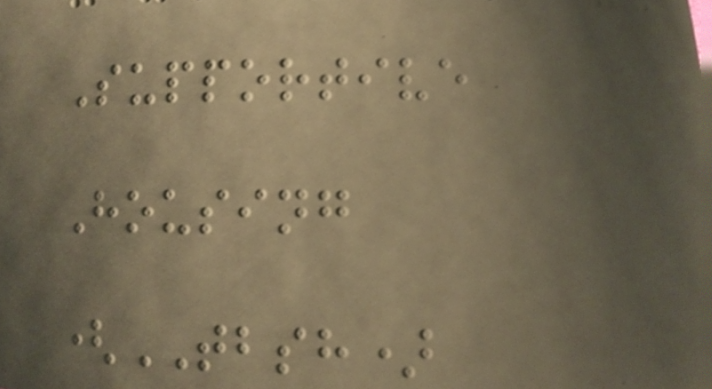Supportive
Housing
(TBSH)
